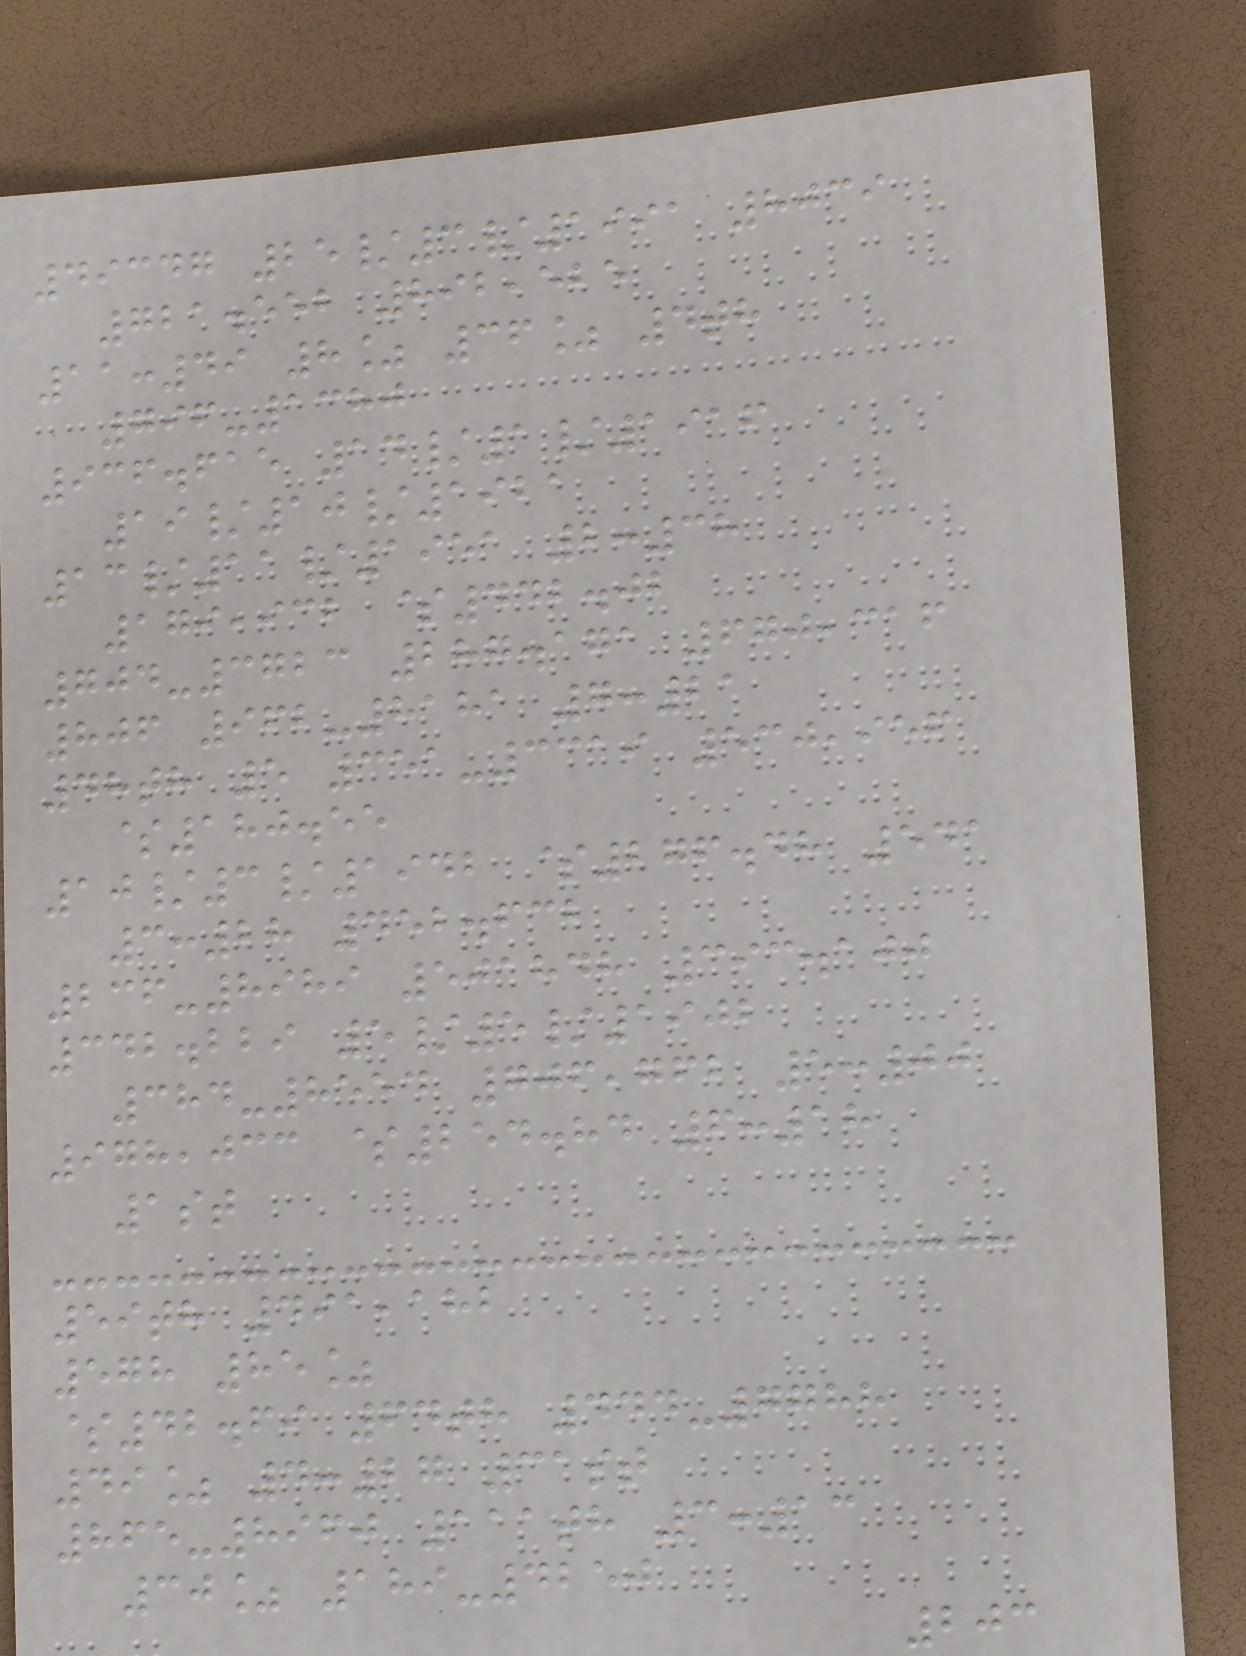49347 25/3/1991 8039
721.552 892,525
11:49 8% 36% 4th
796-1380
936.615 14/1/1916
19/10/1921
13/11/1951 2:38
179,932 $442.02
704-3723 287.171 670,316
806 962-8181 7:21
48th 5 351-3319 530,956
$180.55
10/3/1942 $276.48 541
3:28 452.632
236-8989 501848 393.100
342.229 5/5/1902
384-8554 706,762 5:00
978,033 $254.84 6:18
1st
59th 491,182
578 85%
$42.69 64th 444-7788
49% 4:27 31st
865-8960 111th 3:13
30% 189-4250
203
